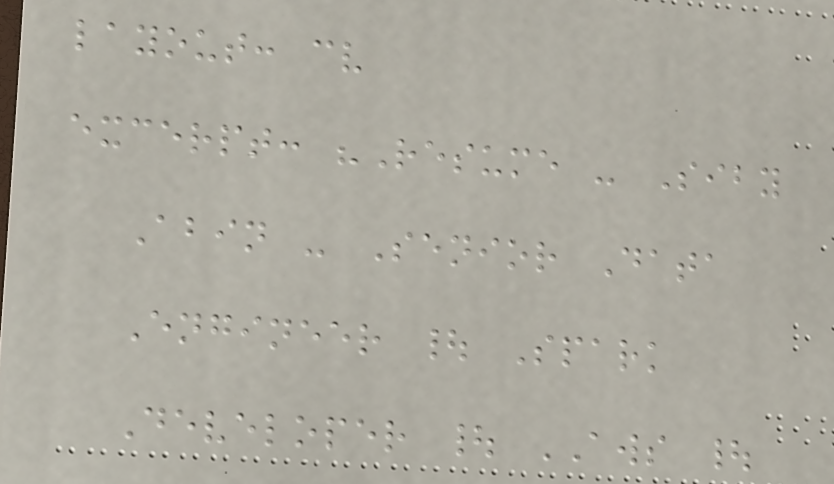layout: cv
excerpt: "Resume - Siby
Abin - Senior Data
Engineer | Spark
Developer | AWS |
